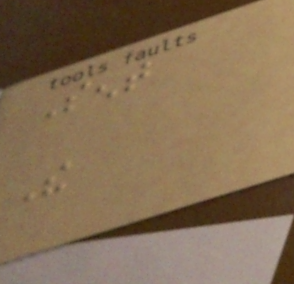Sent
The
